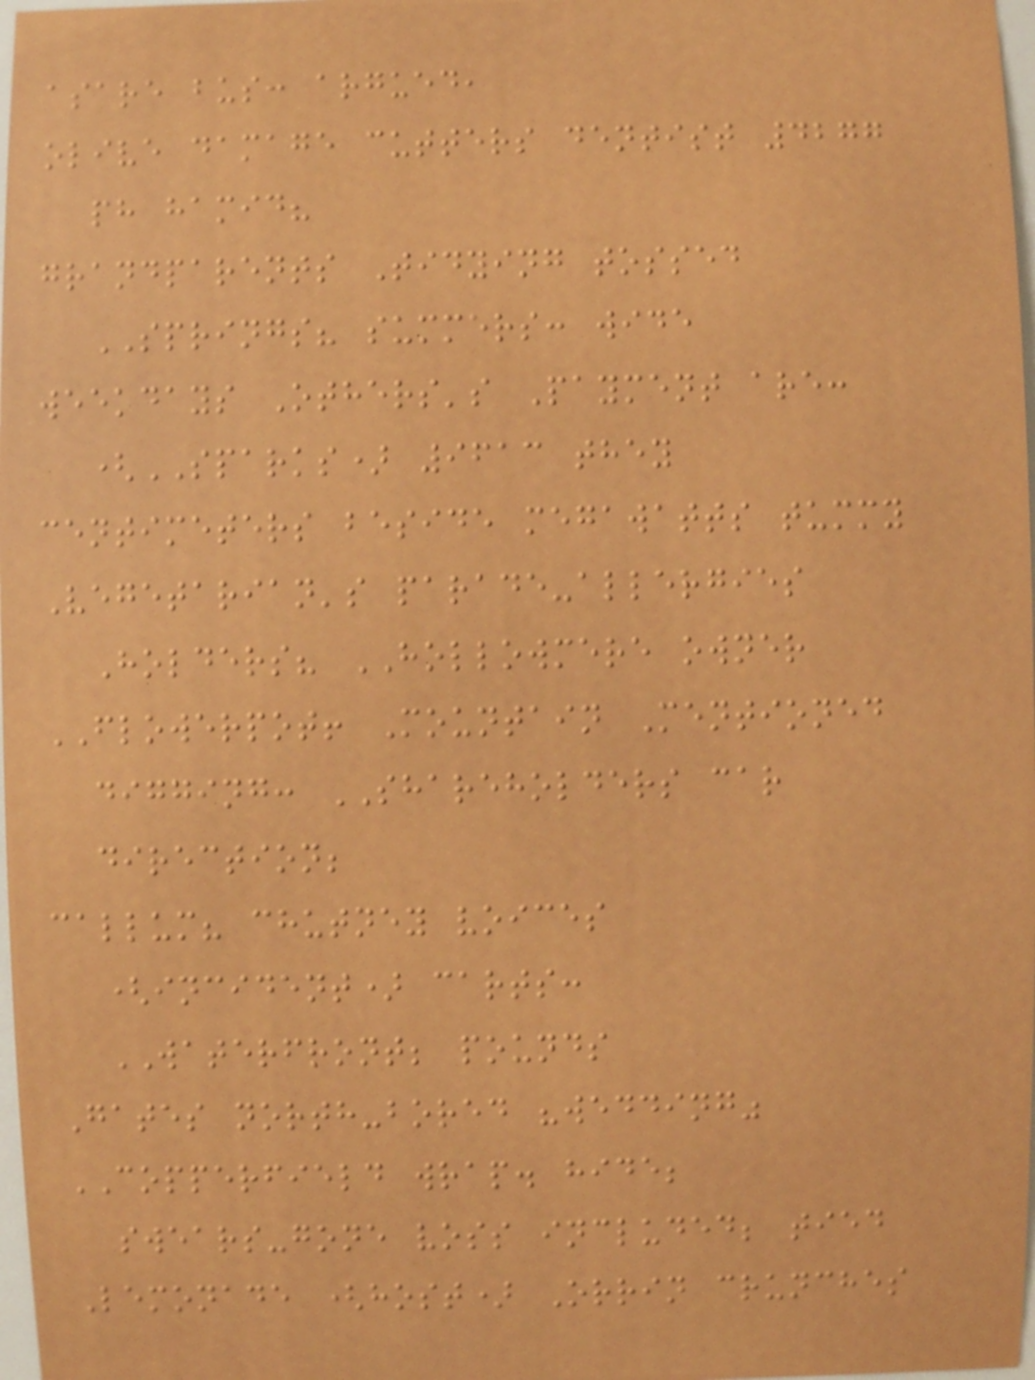asare bus: argued,
olive damage cutters dentist 4277
ph hamid?
grandparents Tidying tossed
SPRINGS? summers: wide
weekdays Others's Payment are:
(SPARKS) 9613 they
centimeters beside megawatts tummy
Vegetarian's parade-allergies
Holders? HOLLOWMERE owner
FLOWERPOT! Mountain Mentioned
digging: SHAREHOLDERS car
direction;
callum? chutney voices
(incident) carts:
WATERFRONT; pounds
Gates north-bored "wedding"
COPPERFIELD wrap. hide;
swears-gone voss included; tied
Lemonade (host) Orrin crunches
